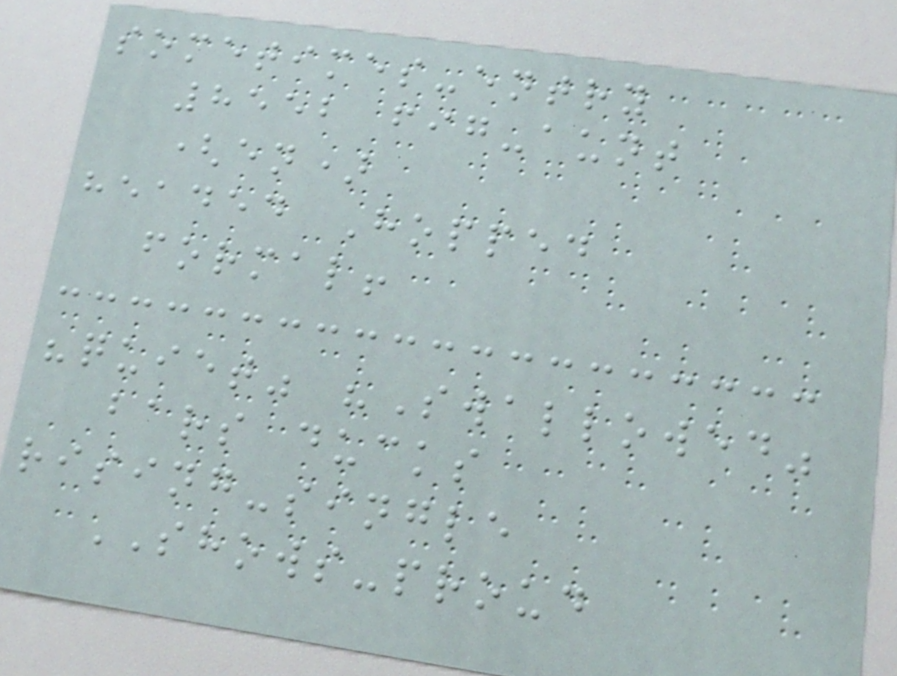sometimes-entry
8552 fig-aunt
(en)
headed Hopped
formal!
"quiet" "Swallowed"
bars ducks
rising-single
SHOWS-proud
